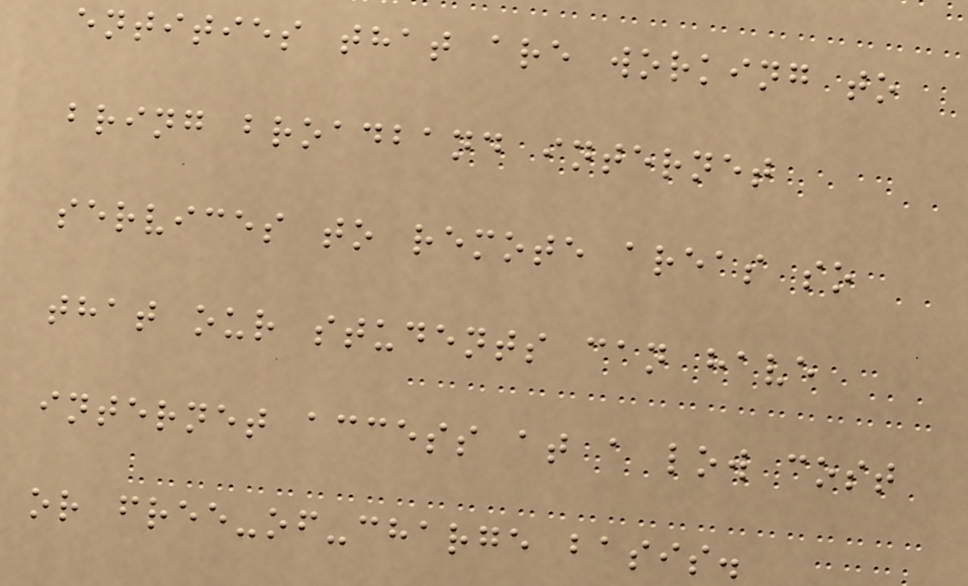entities that are working to
bring broadband internet
services to remote areas so
that our students can have
internet access at a low cost
or free-of-charge basis.
